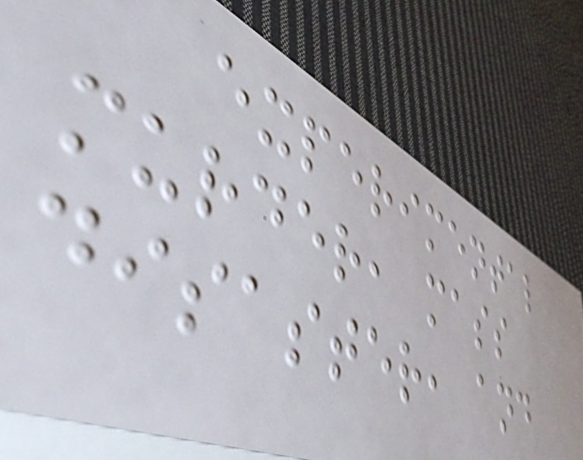experimental
murder, mass
disaster, and
